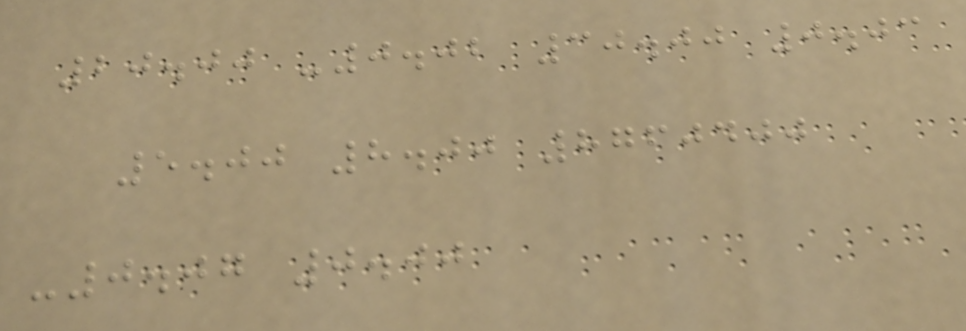20.00 -0.02 30.00 0.03
5.00 8.00 8760400
-0.07 0.00
